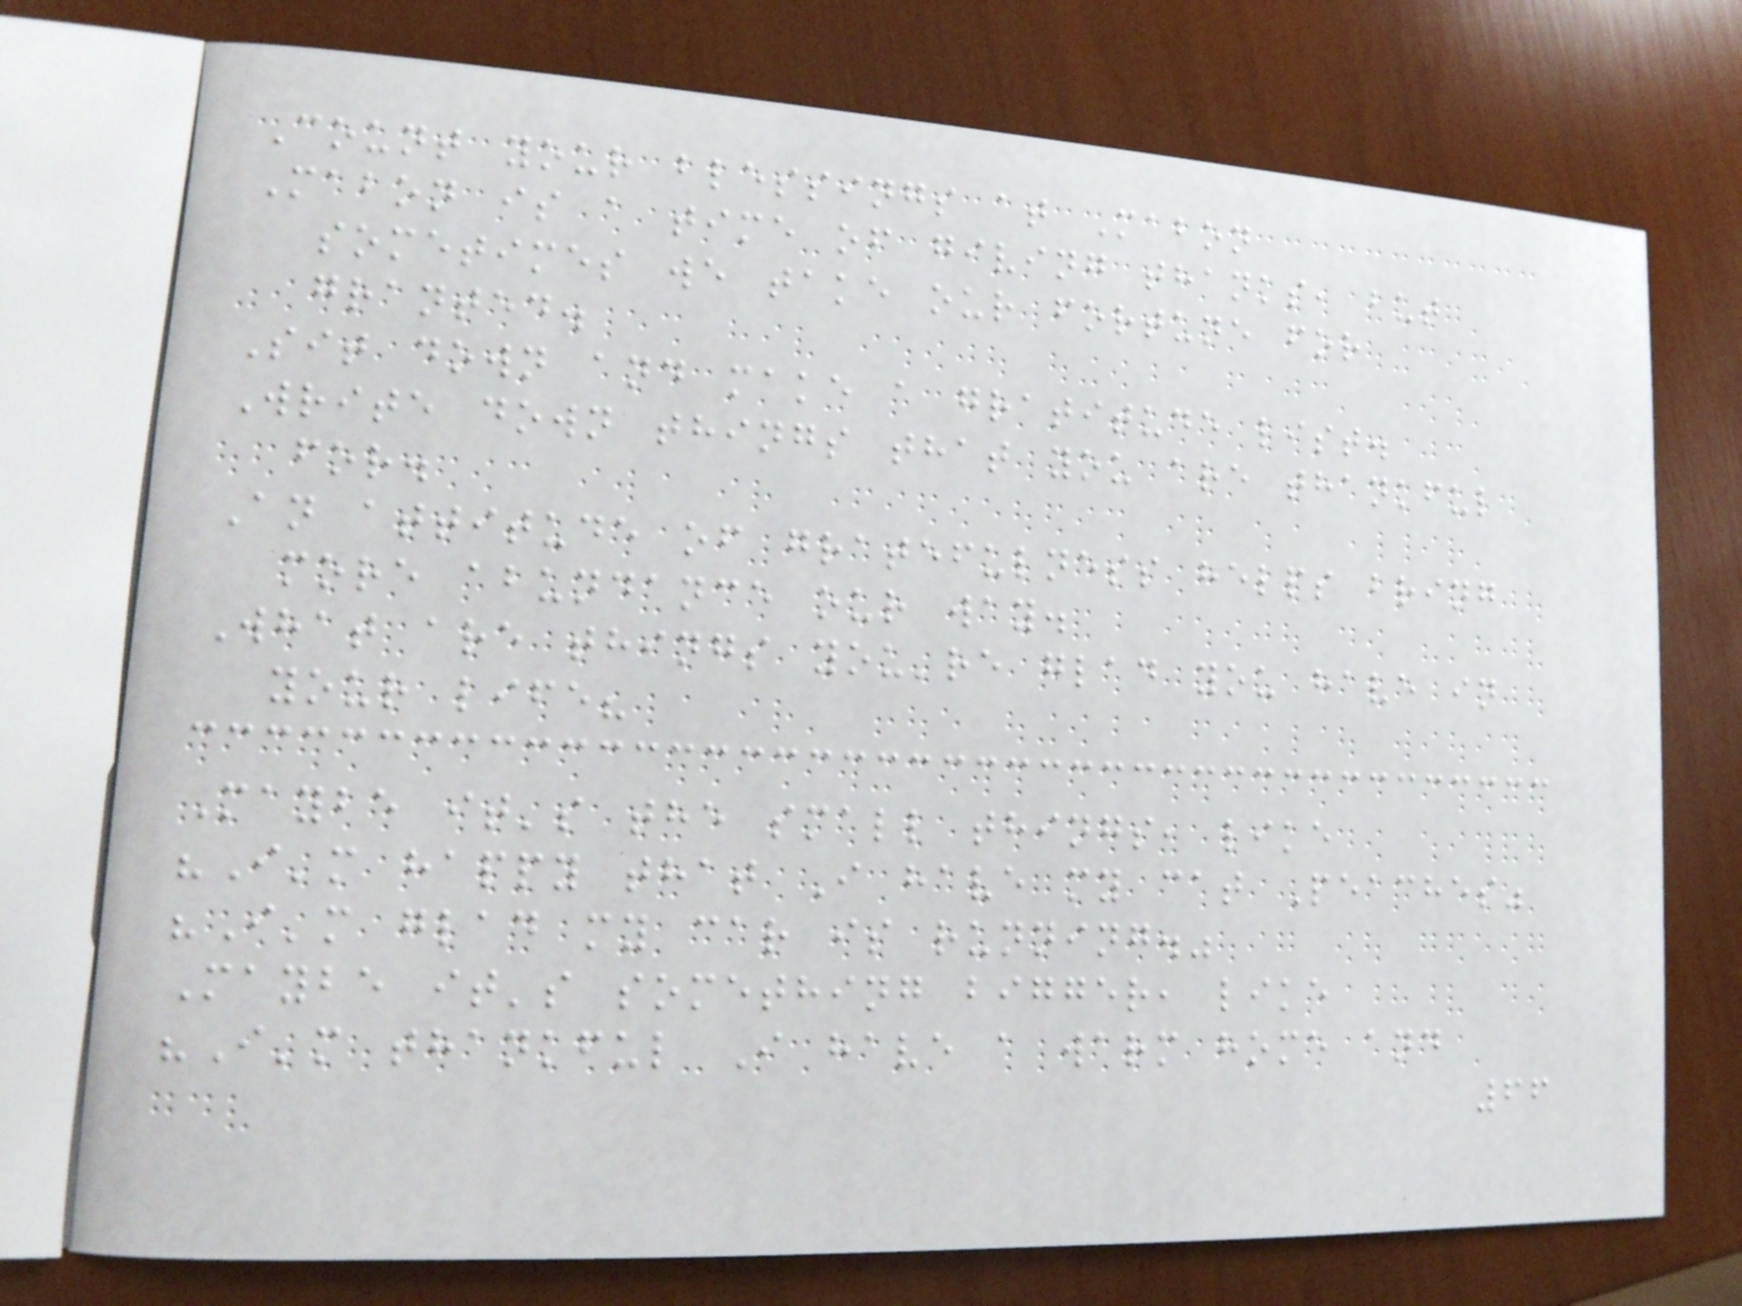Count your blessings at Mabon
Mabon is a time of giving thanks, but
sometimes we take our fortune for
granted.
Sit down and make a gratitude list.
Write down things that you are thankful
for.
An attitude of gratefulness helps bring
more abundance our way.
What are things you're glad you have in
your life?
Maybe it's the small things, like
"I'm happy that I have my cat Peaches"
"I'm glad my car is running."
Maybe it's something bigger, like
"I'm thankful I have a warm home and
66
